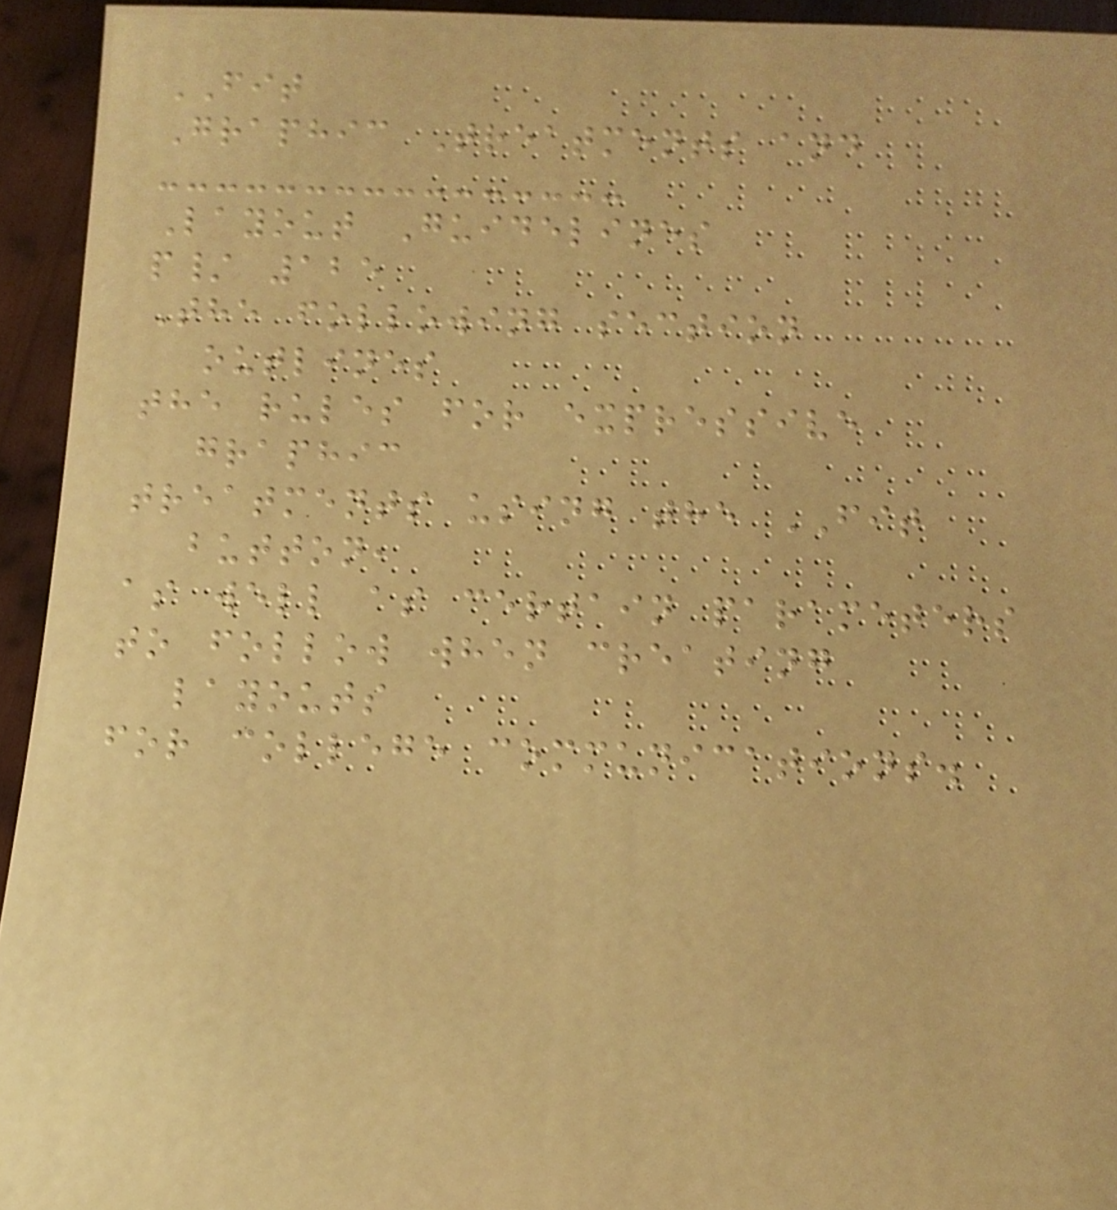FIT
Graphic Treatments and
Layout Guidelines
p/ 125
The following section
outlines
the rules for expressive
graphic
treatments using the FIT
button,
as well as certain parameters
to follow when creating
layouts
for college communications.
